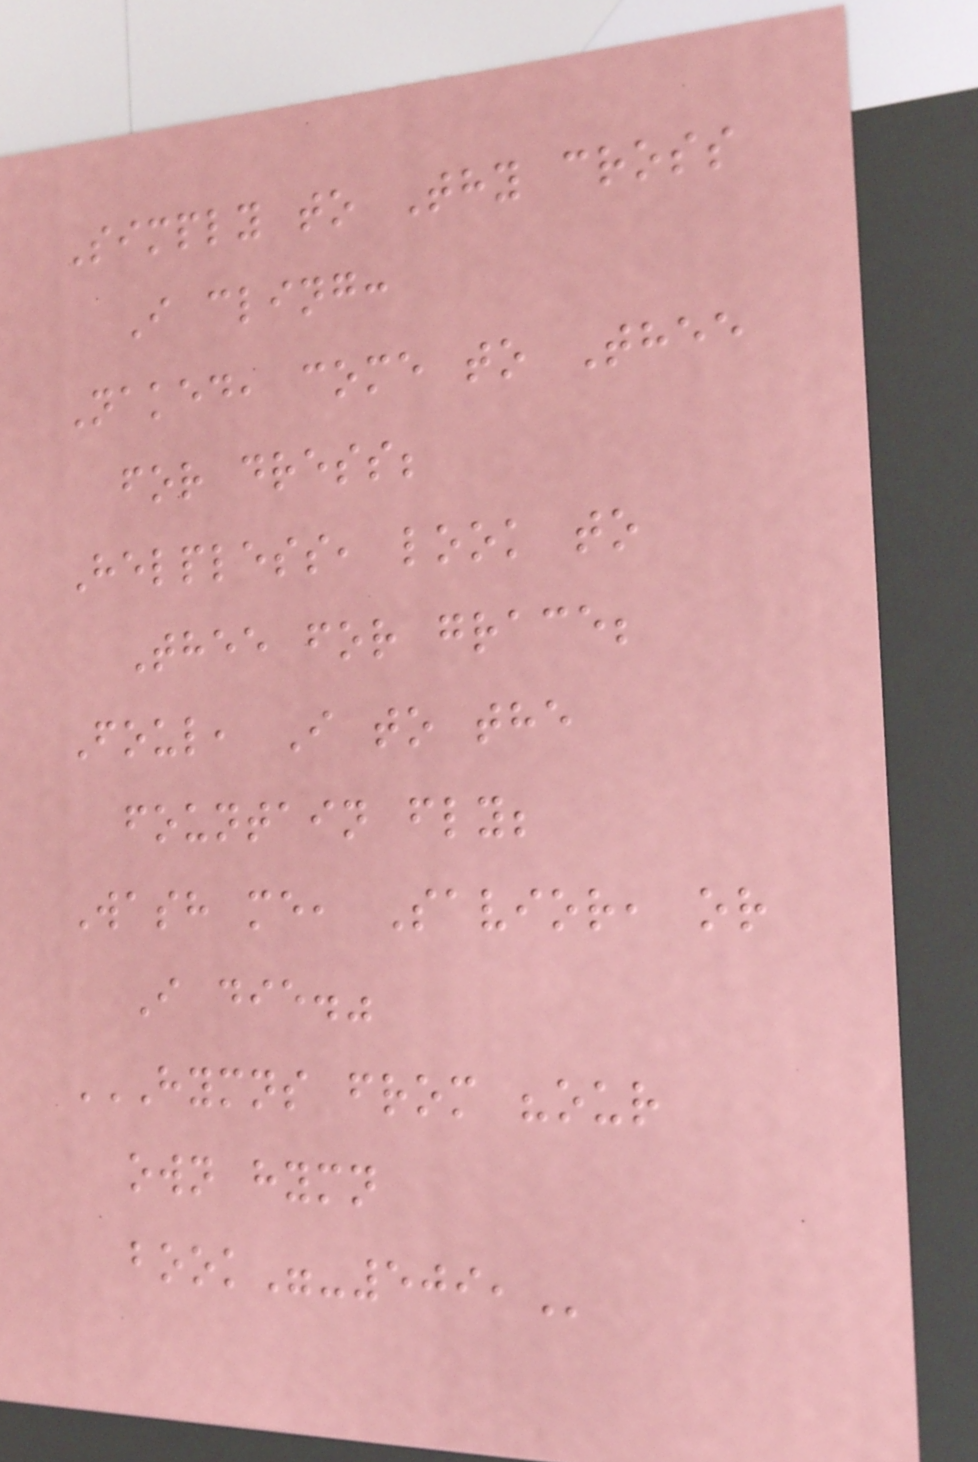Simply to Thy cross
I cling:
Naked, come to Thee
for dress;
Helpless, look to
Thee for grace;
Foul, I to the
fountain fly;
Wash me, Savior, or
I die."
HYMNS FROM "OUR
OWN HYMN
BOOK"-509,
